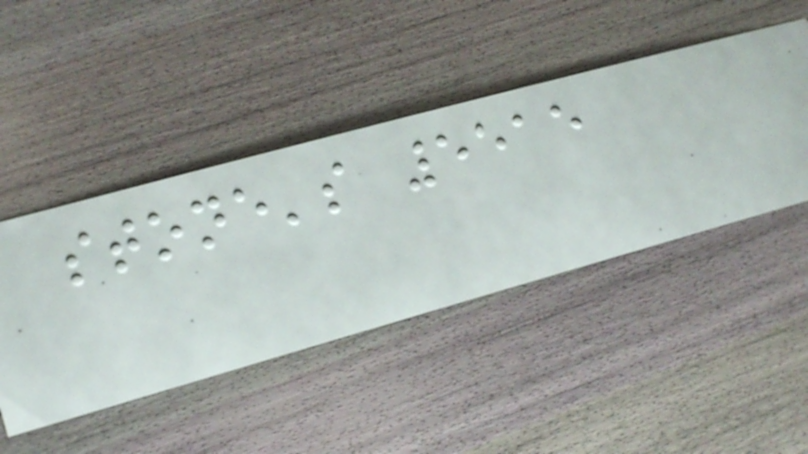stone's 5515
